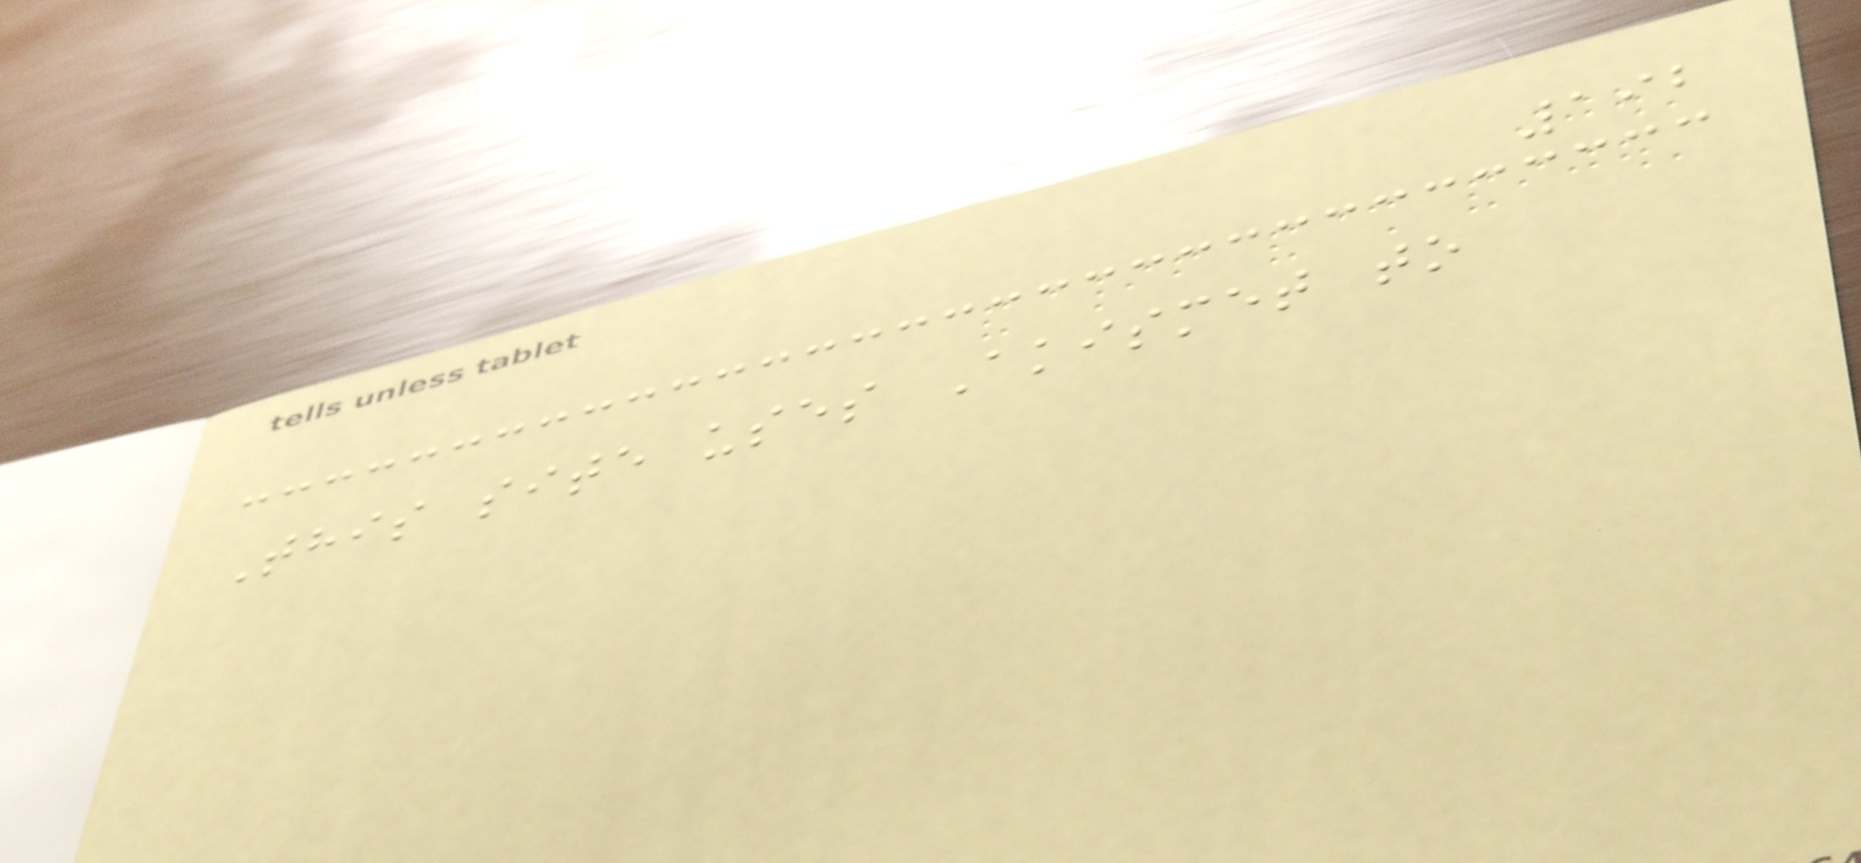192
This site uses Akismet to
